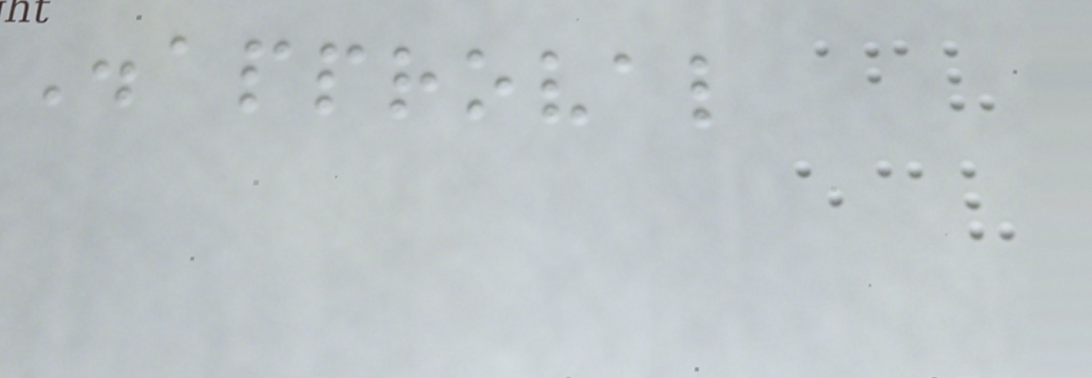Disapproval
